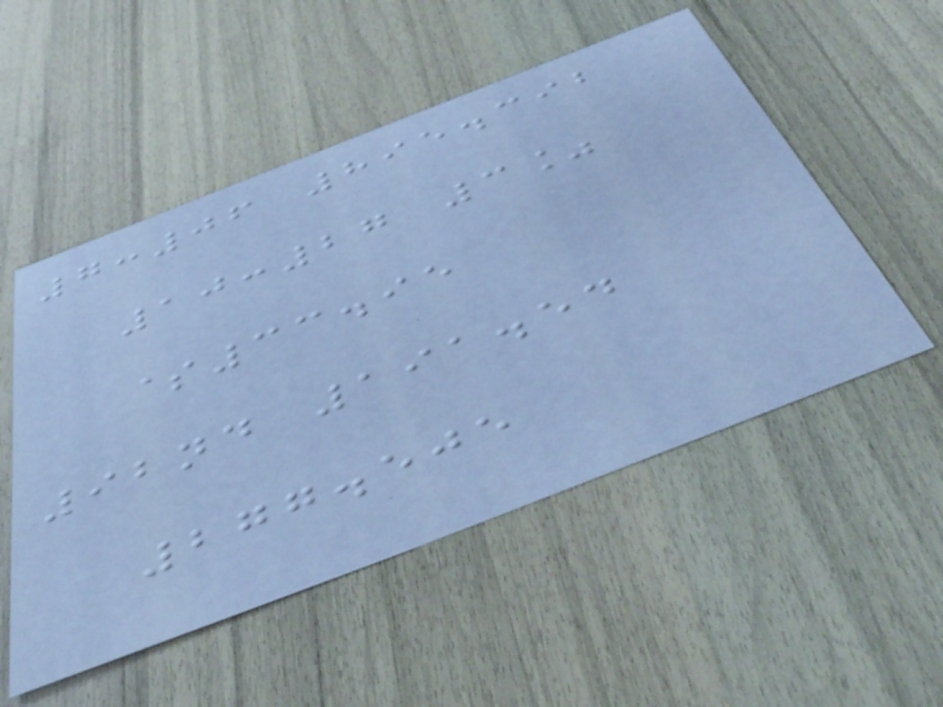7:06 895.392
10:27 3%
$33.95
92nd 191.54
277.505
